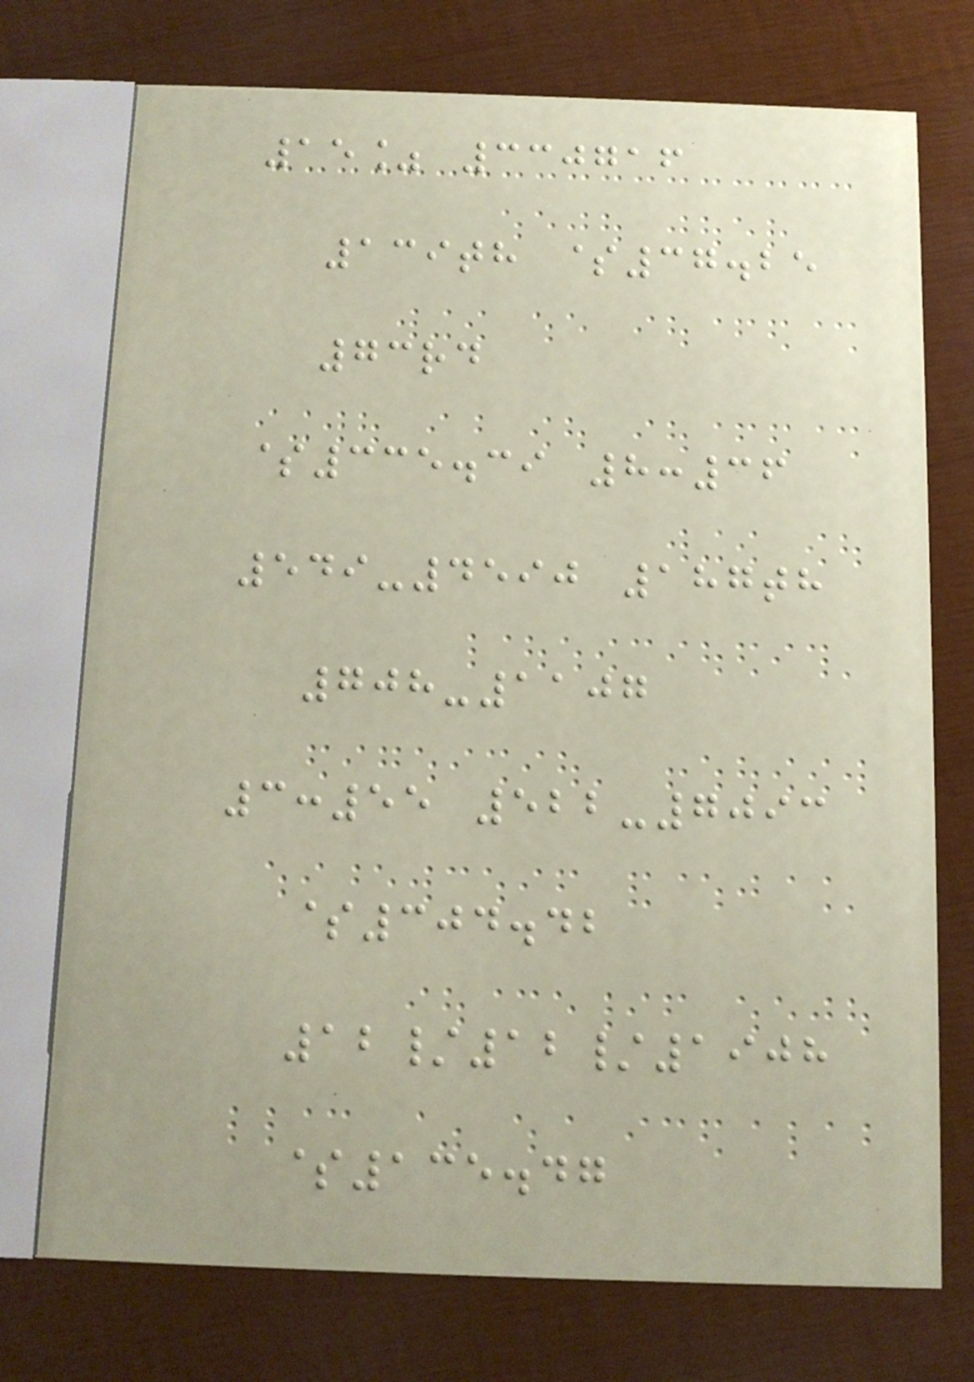15% 330716
139th $37.25
73rd
$335.39 8:36
549-4590 187th
708-1107
3:55 522-7093
$304.42
12/12/1908
$135.47
